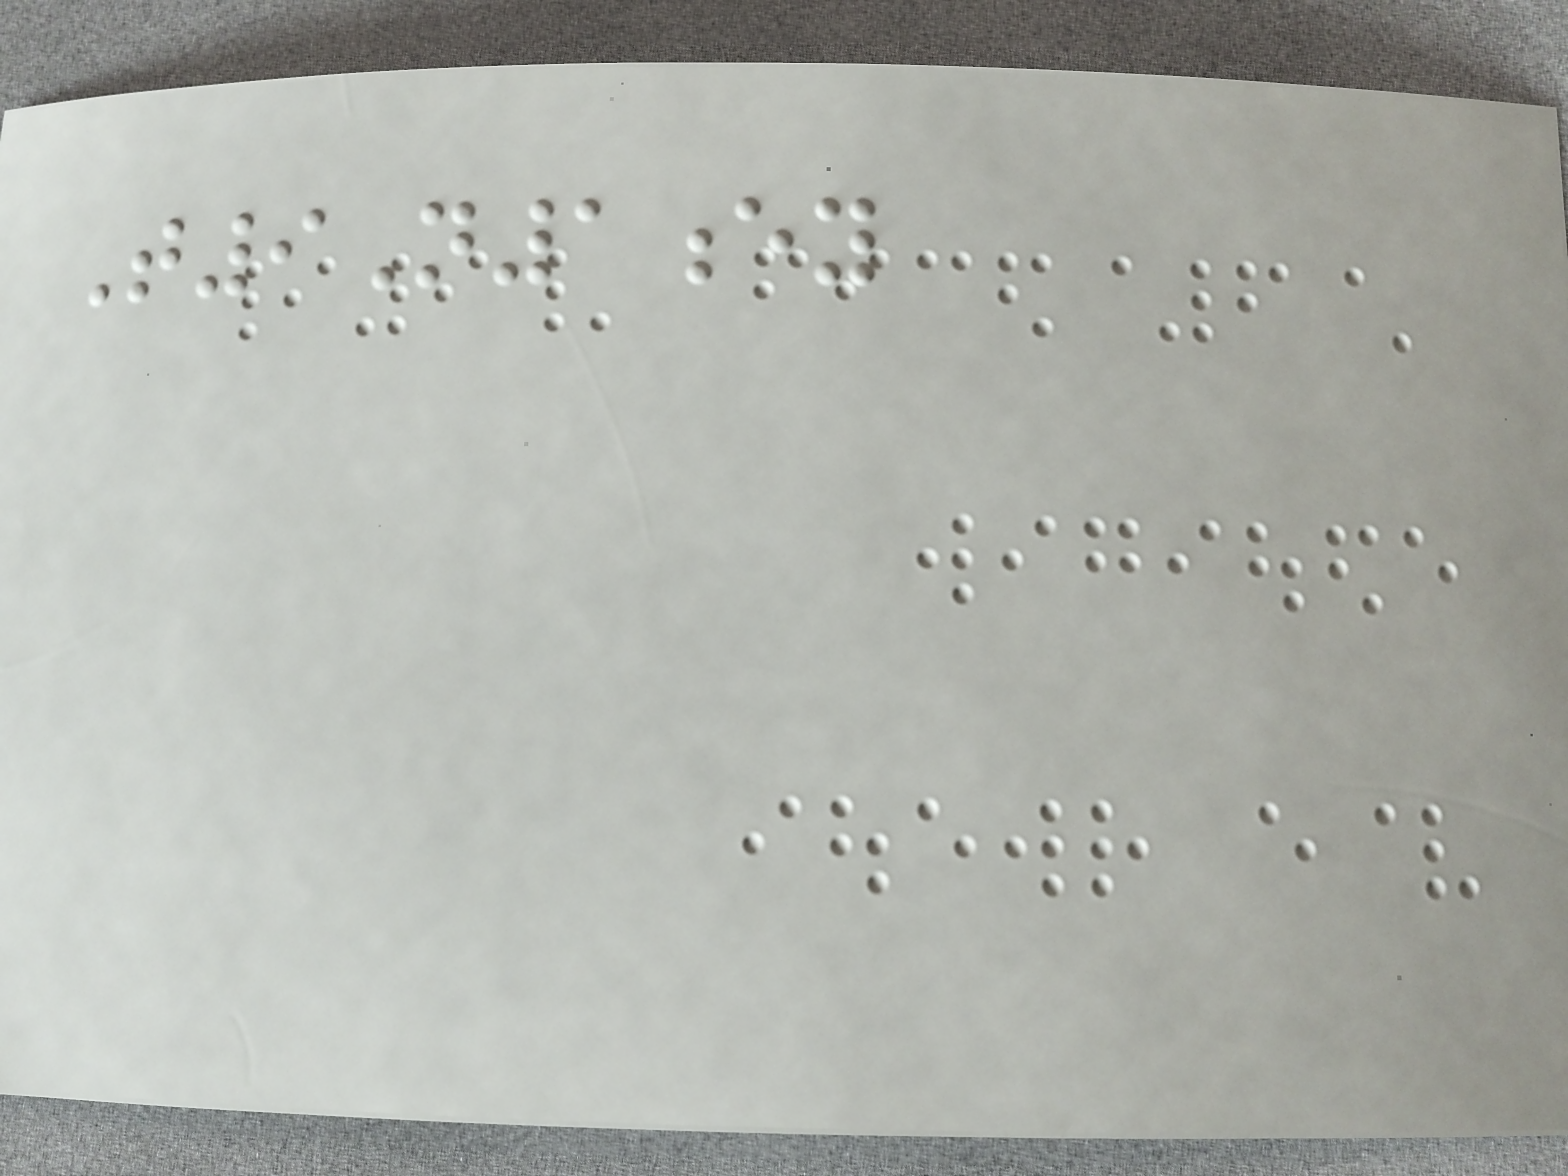T9N1ey
